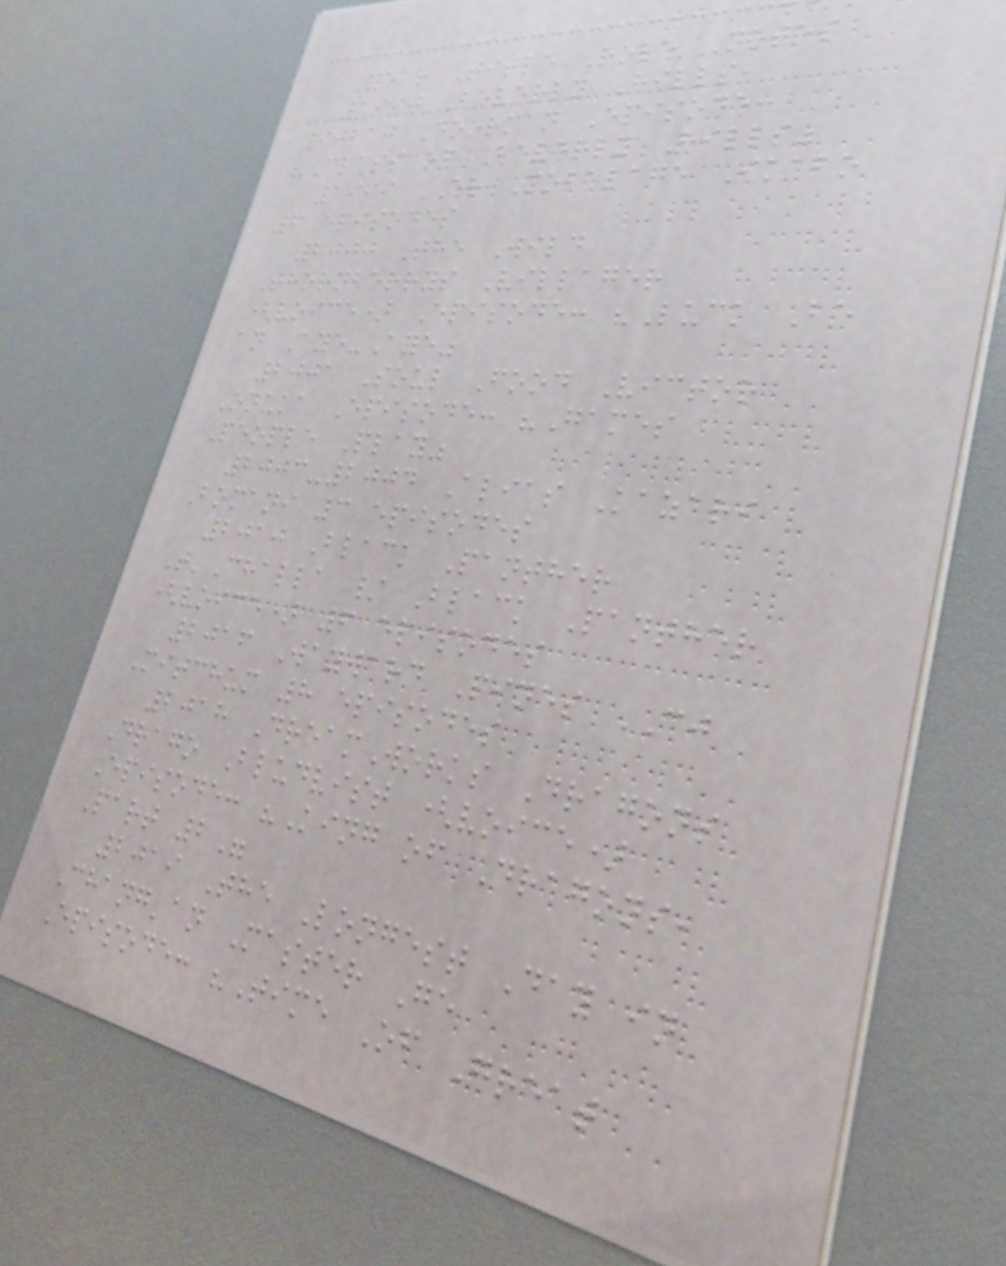Year Title Role Notes
1990 Beverly Hills,
90210 Doorman Episode:
"Class of Beverly Hills"
1999 ER Mobalage Ikabo
6 episodes
2000 The Wild
Thornberrys Villager
(voice) Episode: "Luck Be
an Aye-Aye"
2001 Soul Food Victor
Onuka Episode: "Games
People Play"
2003-2004 Alias Kazari
Bomani 3 episodes
2010 Black Panther
T'Challa / Black Panther
(voice) 6 episodes
2016 Wayward Pines CJ
Mitchum 8 episodes
2018 DreamWorks Dragons
Drago Bludvist (voice)
Episode: "King of Dragons,
Part 2"
2019 The Longest Day in
Chang'an Master Ge
Episode: "Time Of Great
